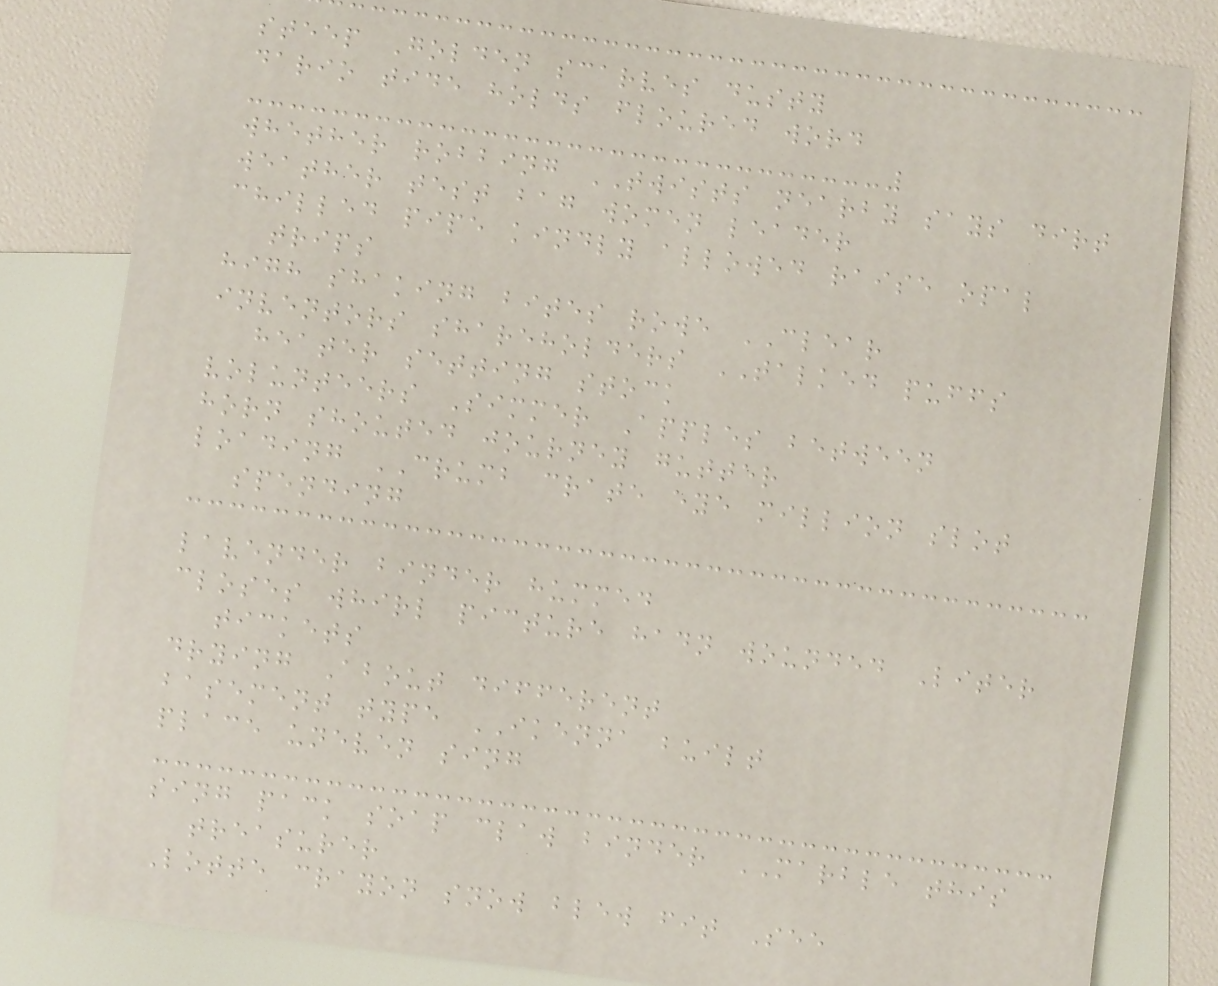steep Golden scarves dusty
dario tide holds floured word
whether robbing TWISTS nearby says dirt
weather test bag women leader
chilled pipe kindly allowed raise opal
trips
high shaking bites rowe CLEAR
inventors shareholders TALKED puffs
heater setting stock
volunteers Simmer Apples between
horn shouted journey gutter
loading CRUMB crate eye million slot
spending
lavender binder hummed
closes whirl picture hadn wounded Liter
tickets
drying About different
basement type IKENNA built
place uneven sing
sing pack soap claw binder MARBLE this
treasurer
Lotte crayon snow blew fit See
